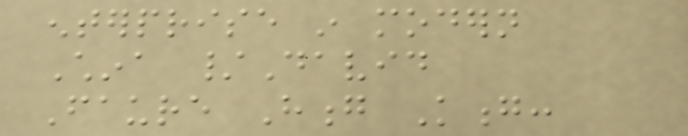enterprise in modern
China /David
Faure Hong Kong:
